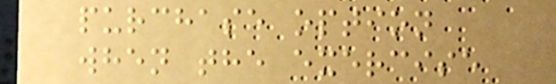purchase option
when the exercise
